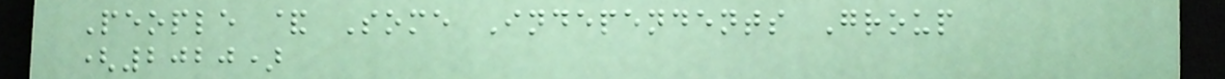People & Some Independents Group
(2020)
